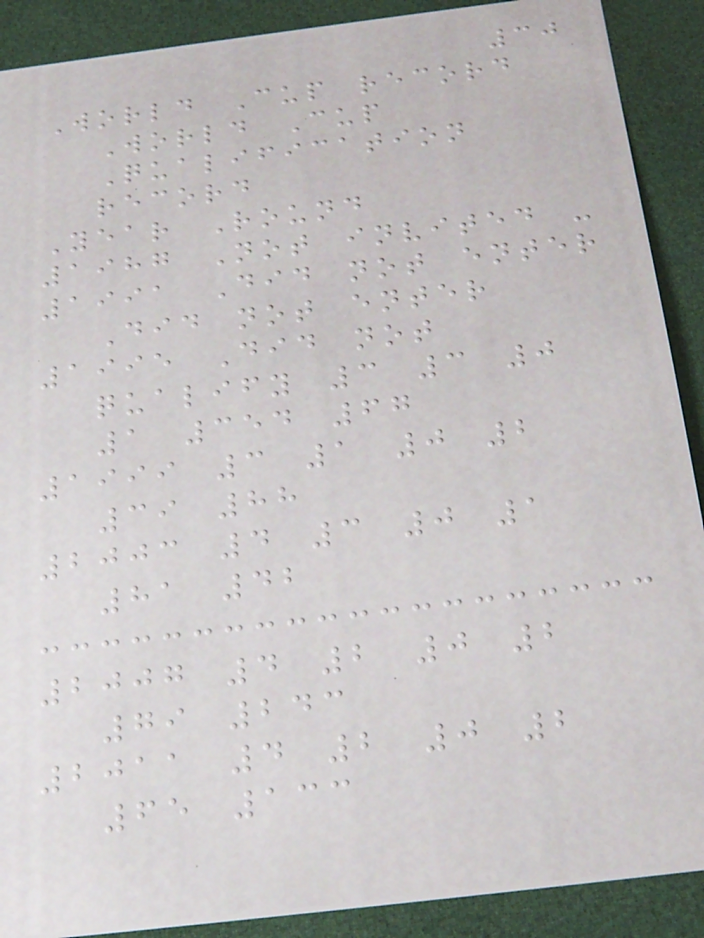30
World Cup record
World Cup
Qualification
record
Year Round
1987 Not invited -
1991 Did not enter
Did not enter
1995 Did not
qualify 3 3 0
1 354 67
1999 3 1 0 2
39 88
2003 4 3 0 1
81 42
2007 4 2 0 2
79 243
2011 4 2 0 2
65 133
